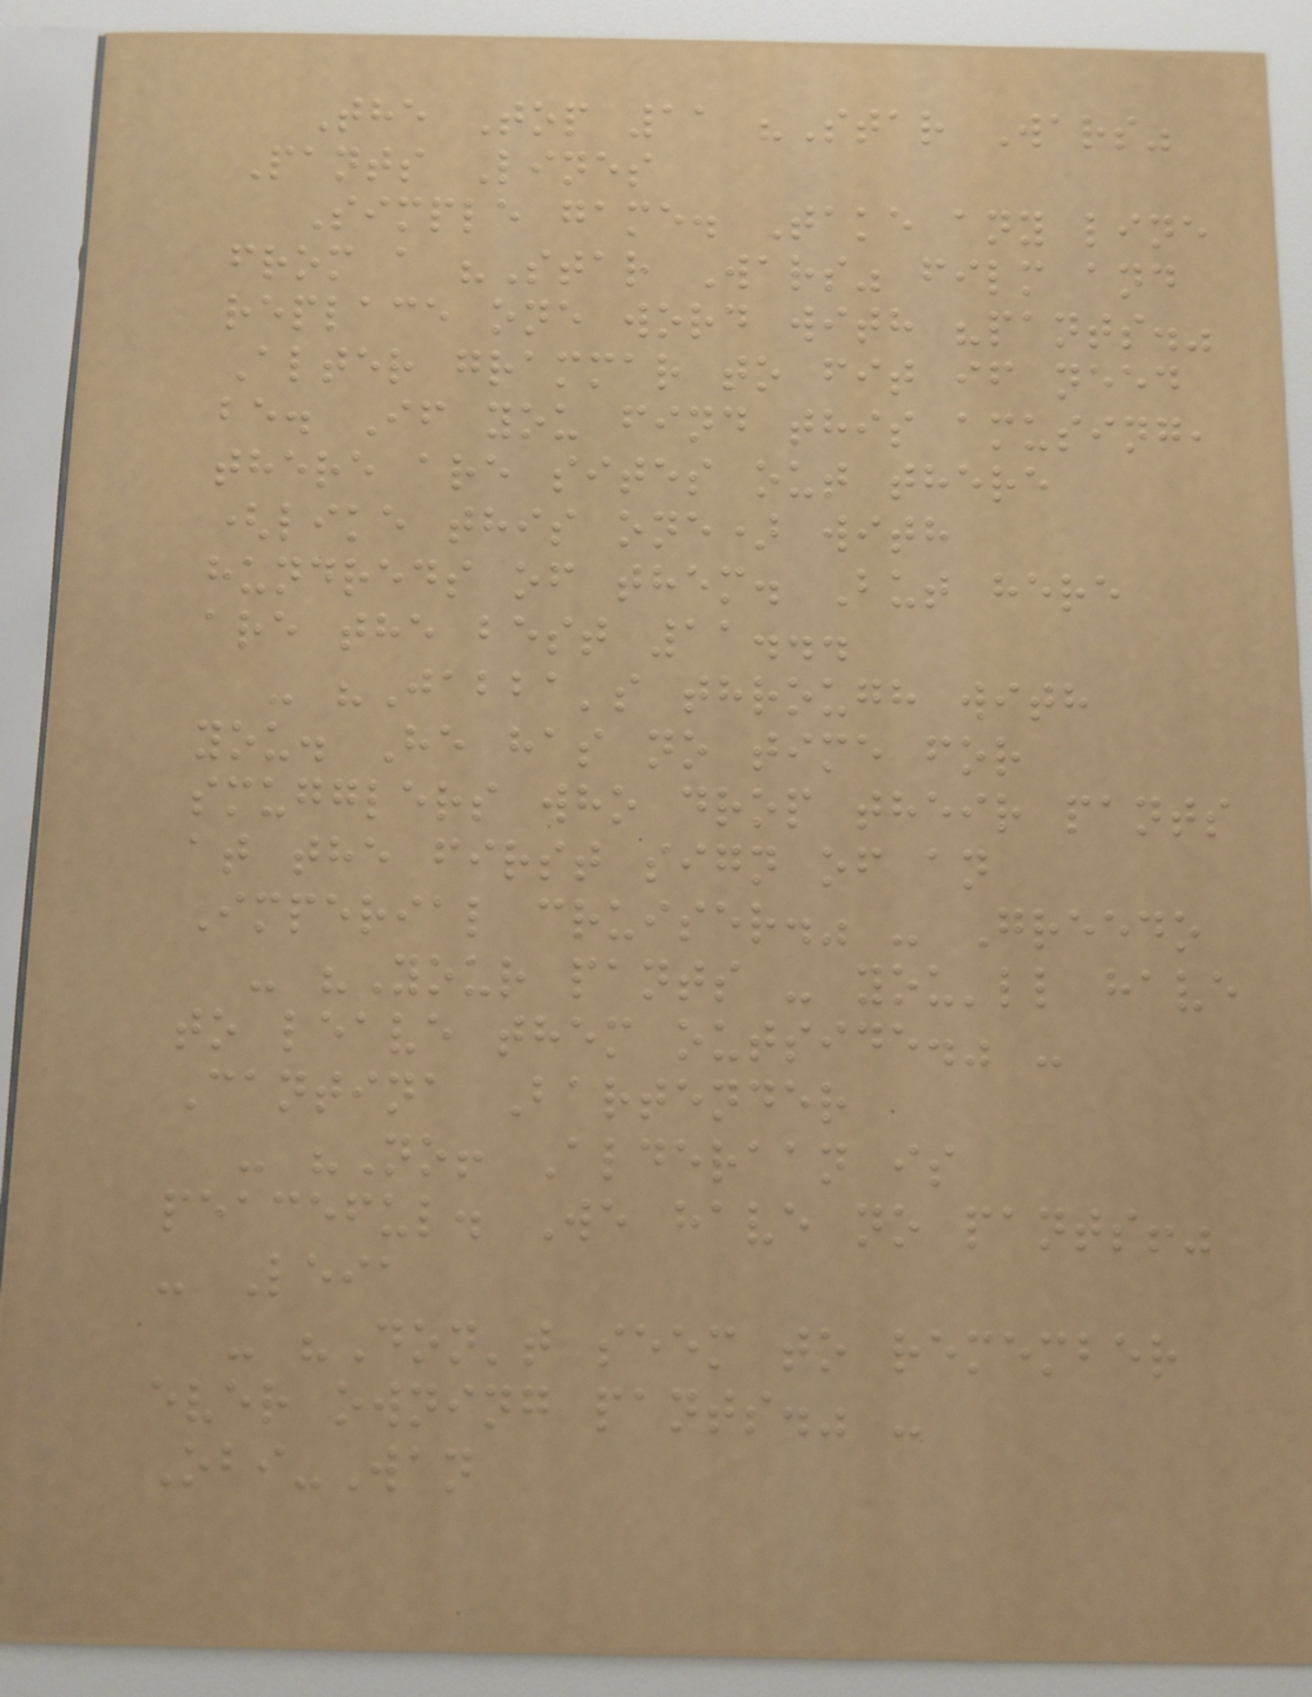The Top 11 "Star Wars"
Pants Lines
Simple game. Take any line
from a "Star Wars" film and
replace one word with "pants."
Alter grammar to fit if need
be. If you find this amusing,
there are sites out there
(like this one) with
hundreds of them. But here
are the best 11...
- "Jabba's through with
you. He has no time for
smugglers who drop their pants
at the first sign of an
Imperial cruiser." - Greedo
- "Your pants - you'll have
to leave them outside." -
Cantina Bartender
- "No! Alderaan is
peaceful. We have no pants!"
- Leia
- "Don't seem to remember
ever owning pants." -
Obi-Wan
